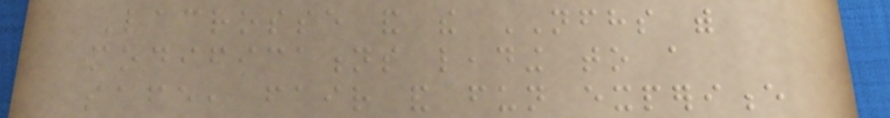Lacrosse and the NFHS with
modifications leading to a
safe, fair and fun experience
